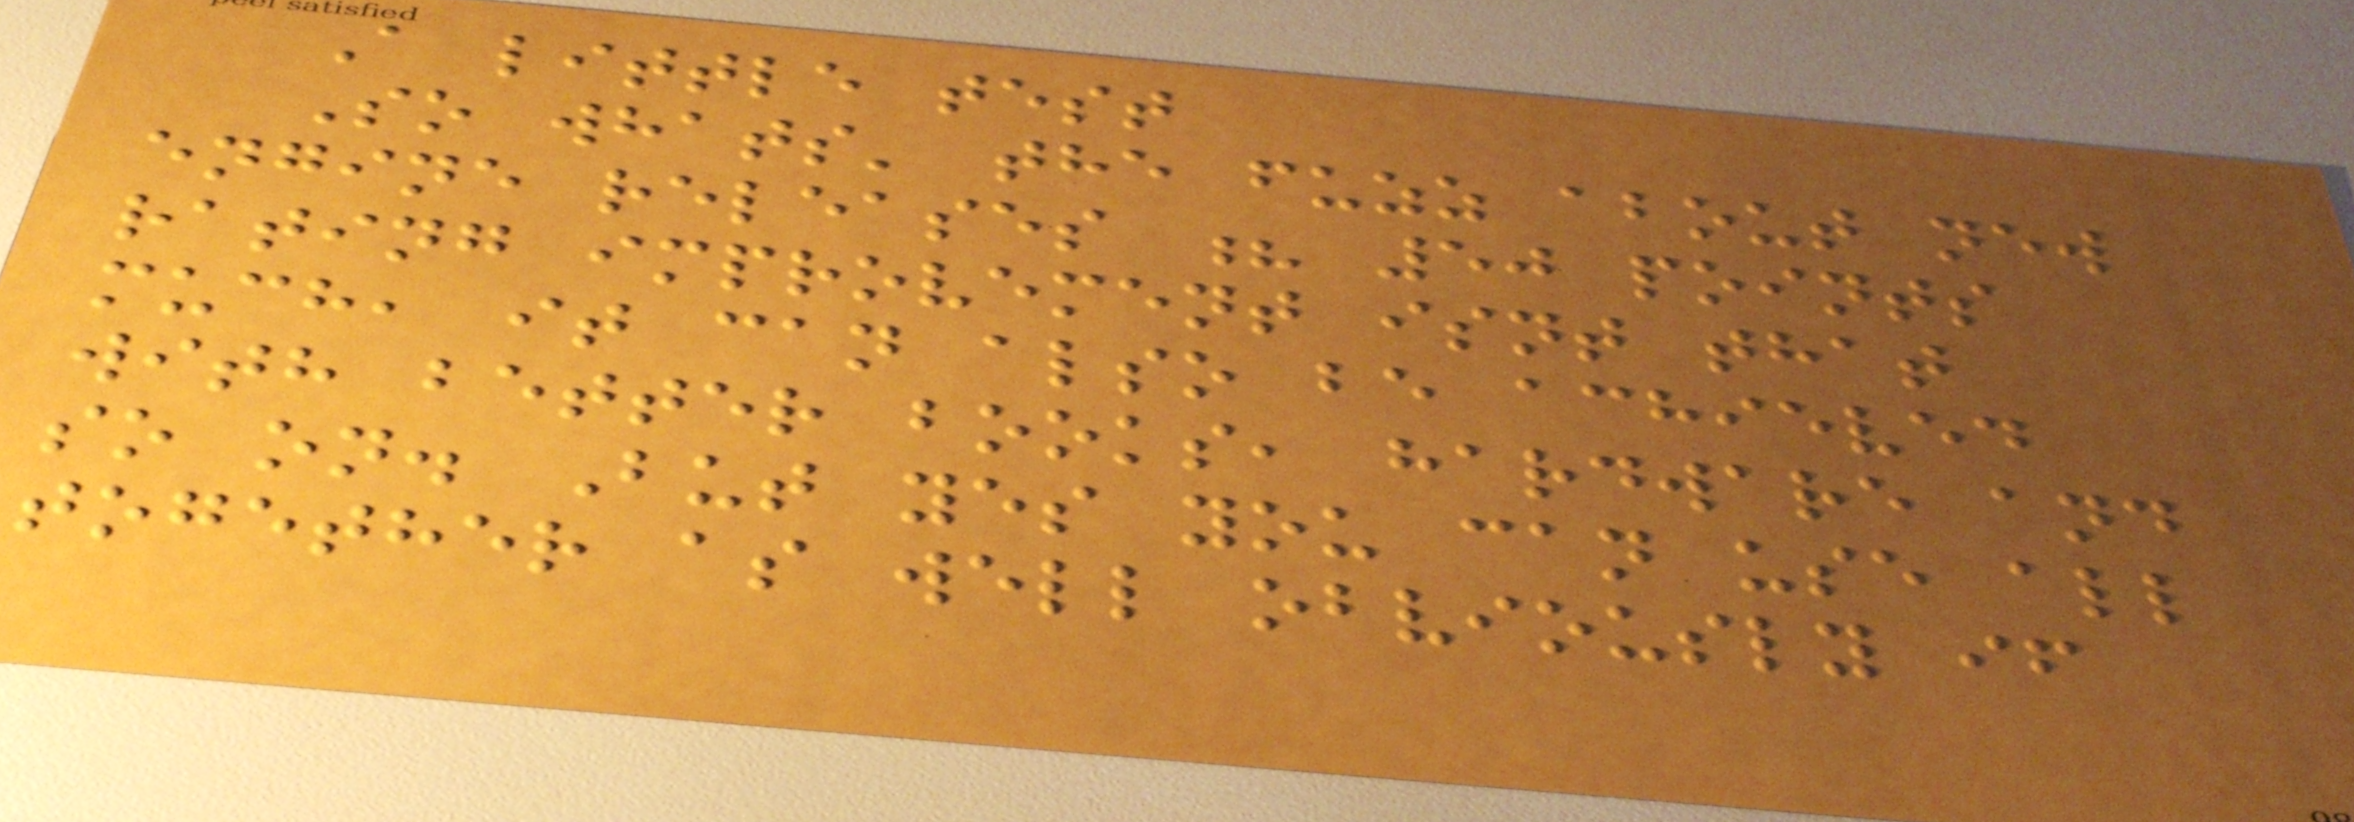A little test
So whats' the fuzz about new
engine releases ? 50 points
rating improvement isnt that
much, it can also be achieved
with better books, hardware and
so on. But yes you can use all
together as well obviously if
